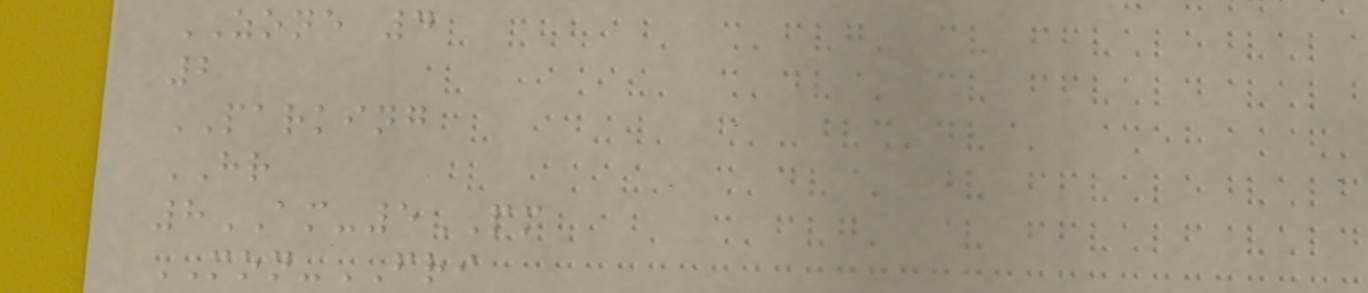ZONE 4
2
PARKING
HR
8AM-5PM
MON-FRI
